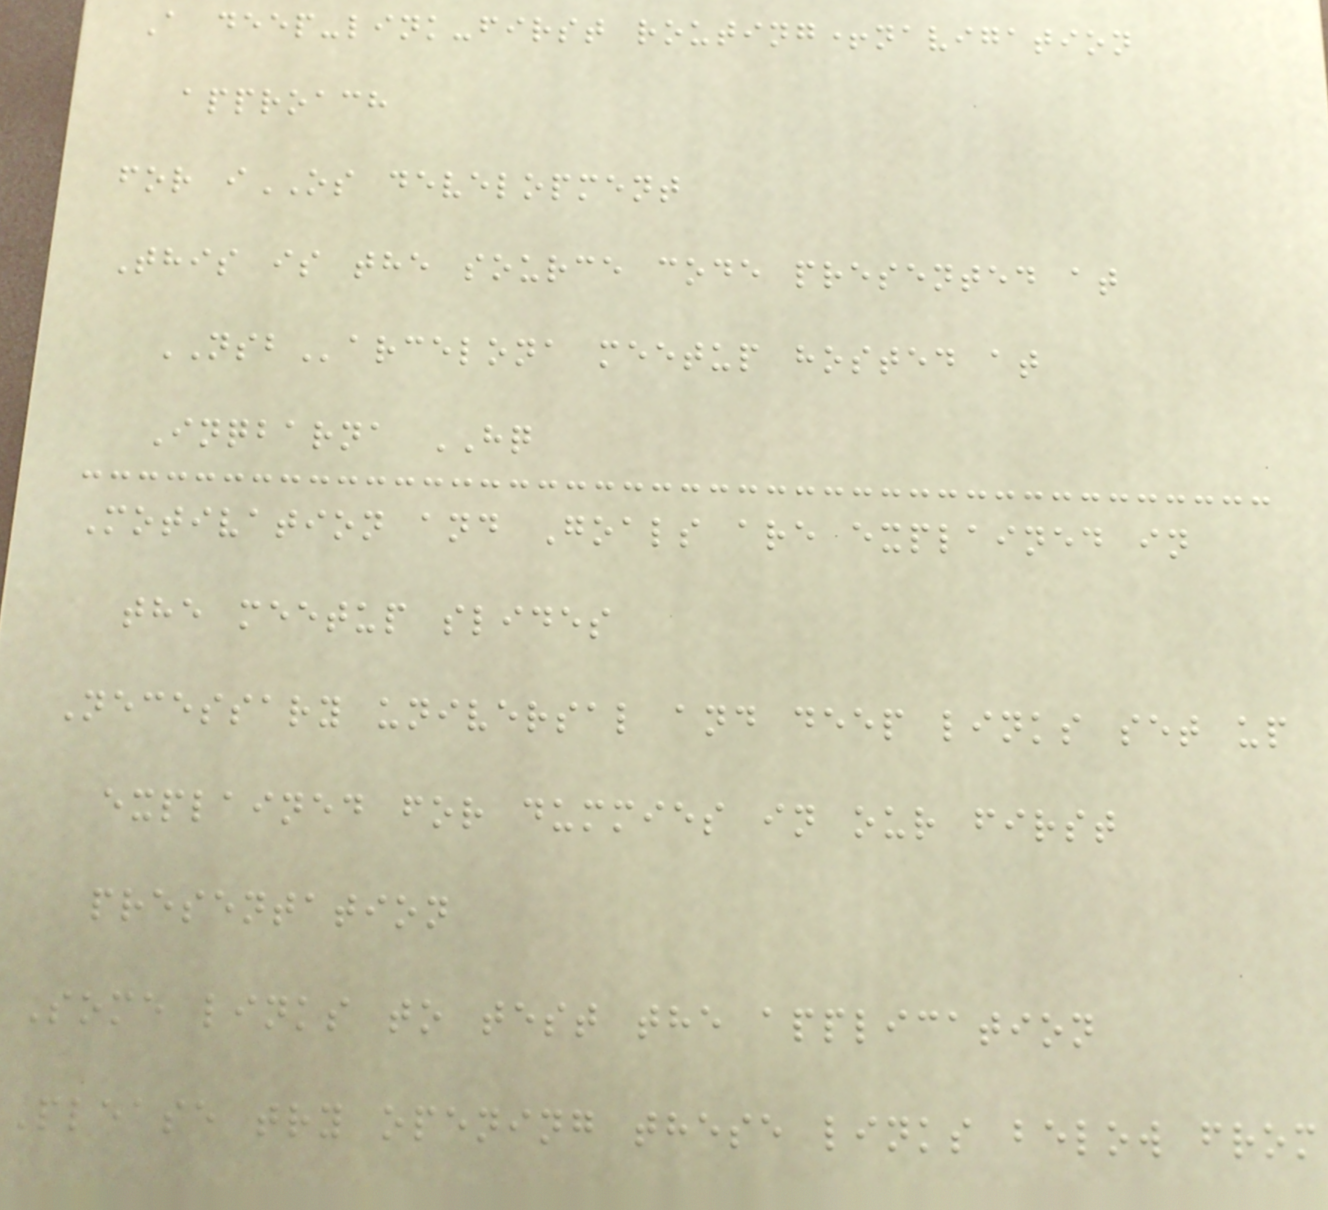A deep-link-first routing+navigation
approach
for iOS development
This is the source code presented at
NSBarcelona meetup hosted at
Inqbarna HQ
Motivation and Goals are explained in
the meetup slides
Necessary universal and deep links set up
explained for dummies in our first
presentation
Some links to test the application
Please try opening these links below from
